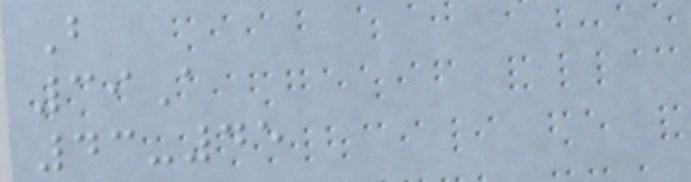B
39A
43-45
